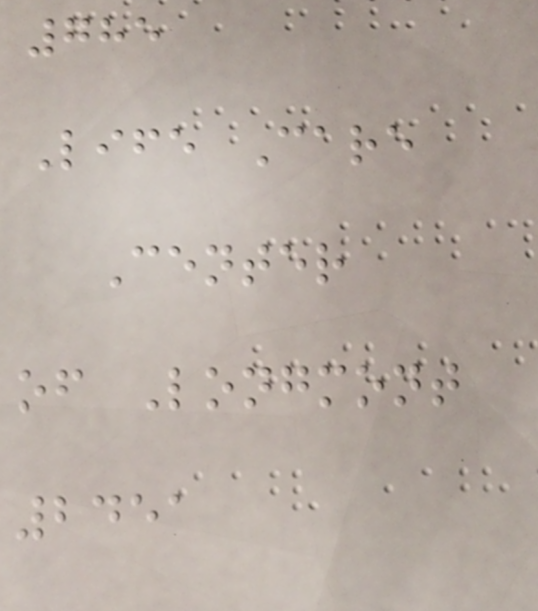785
Life Care
Center
of Longmont
2451
